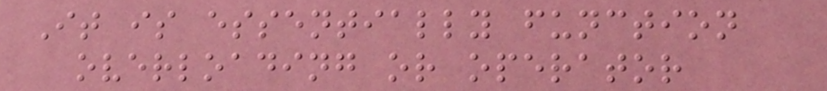It is essentially function
overloading or operator
